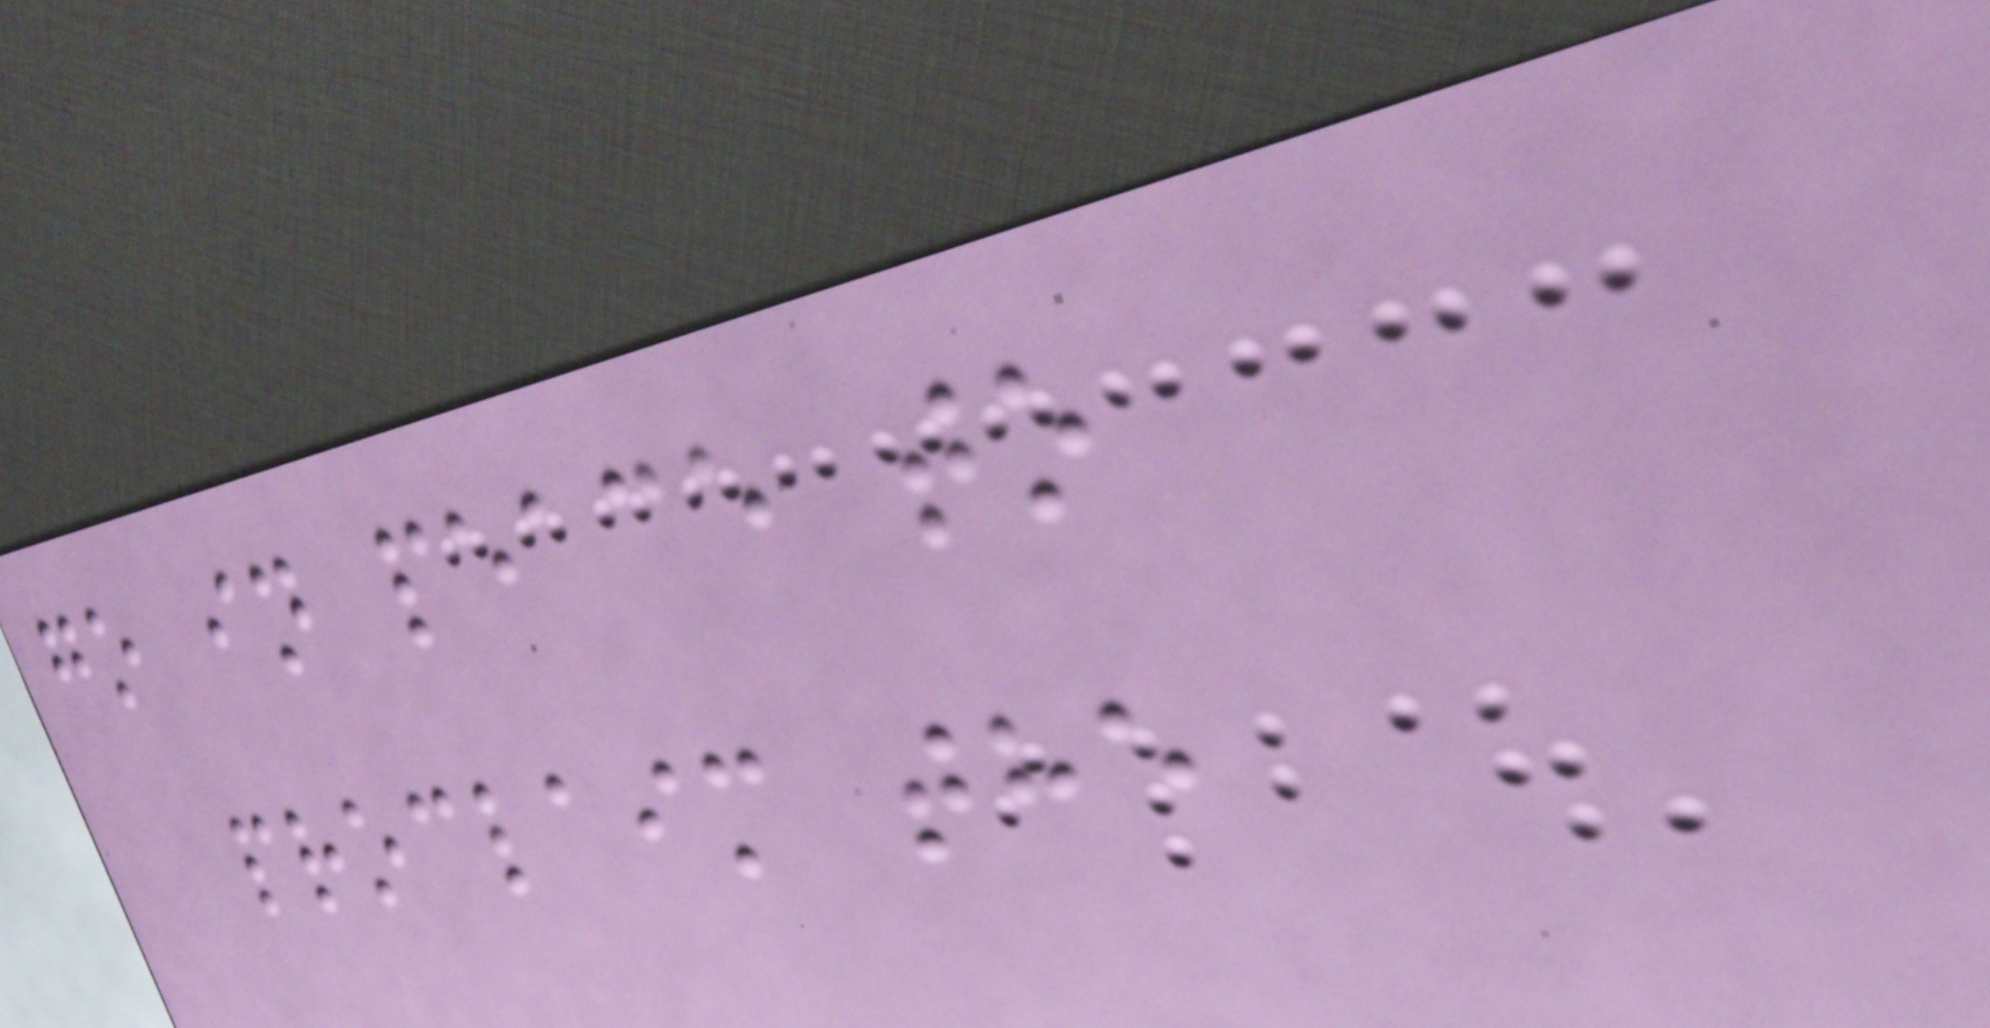go in peace to
proclaim the
